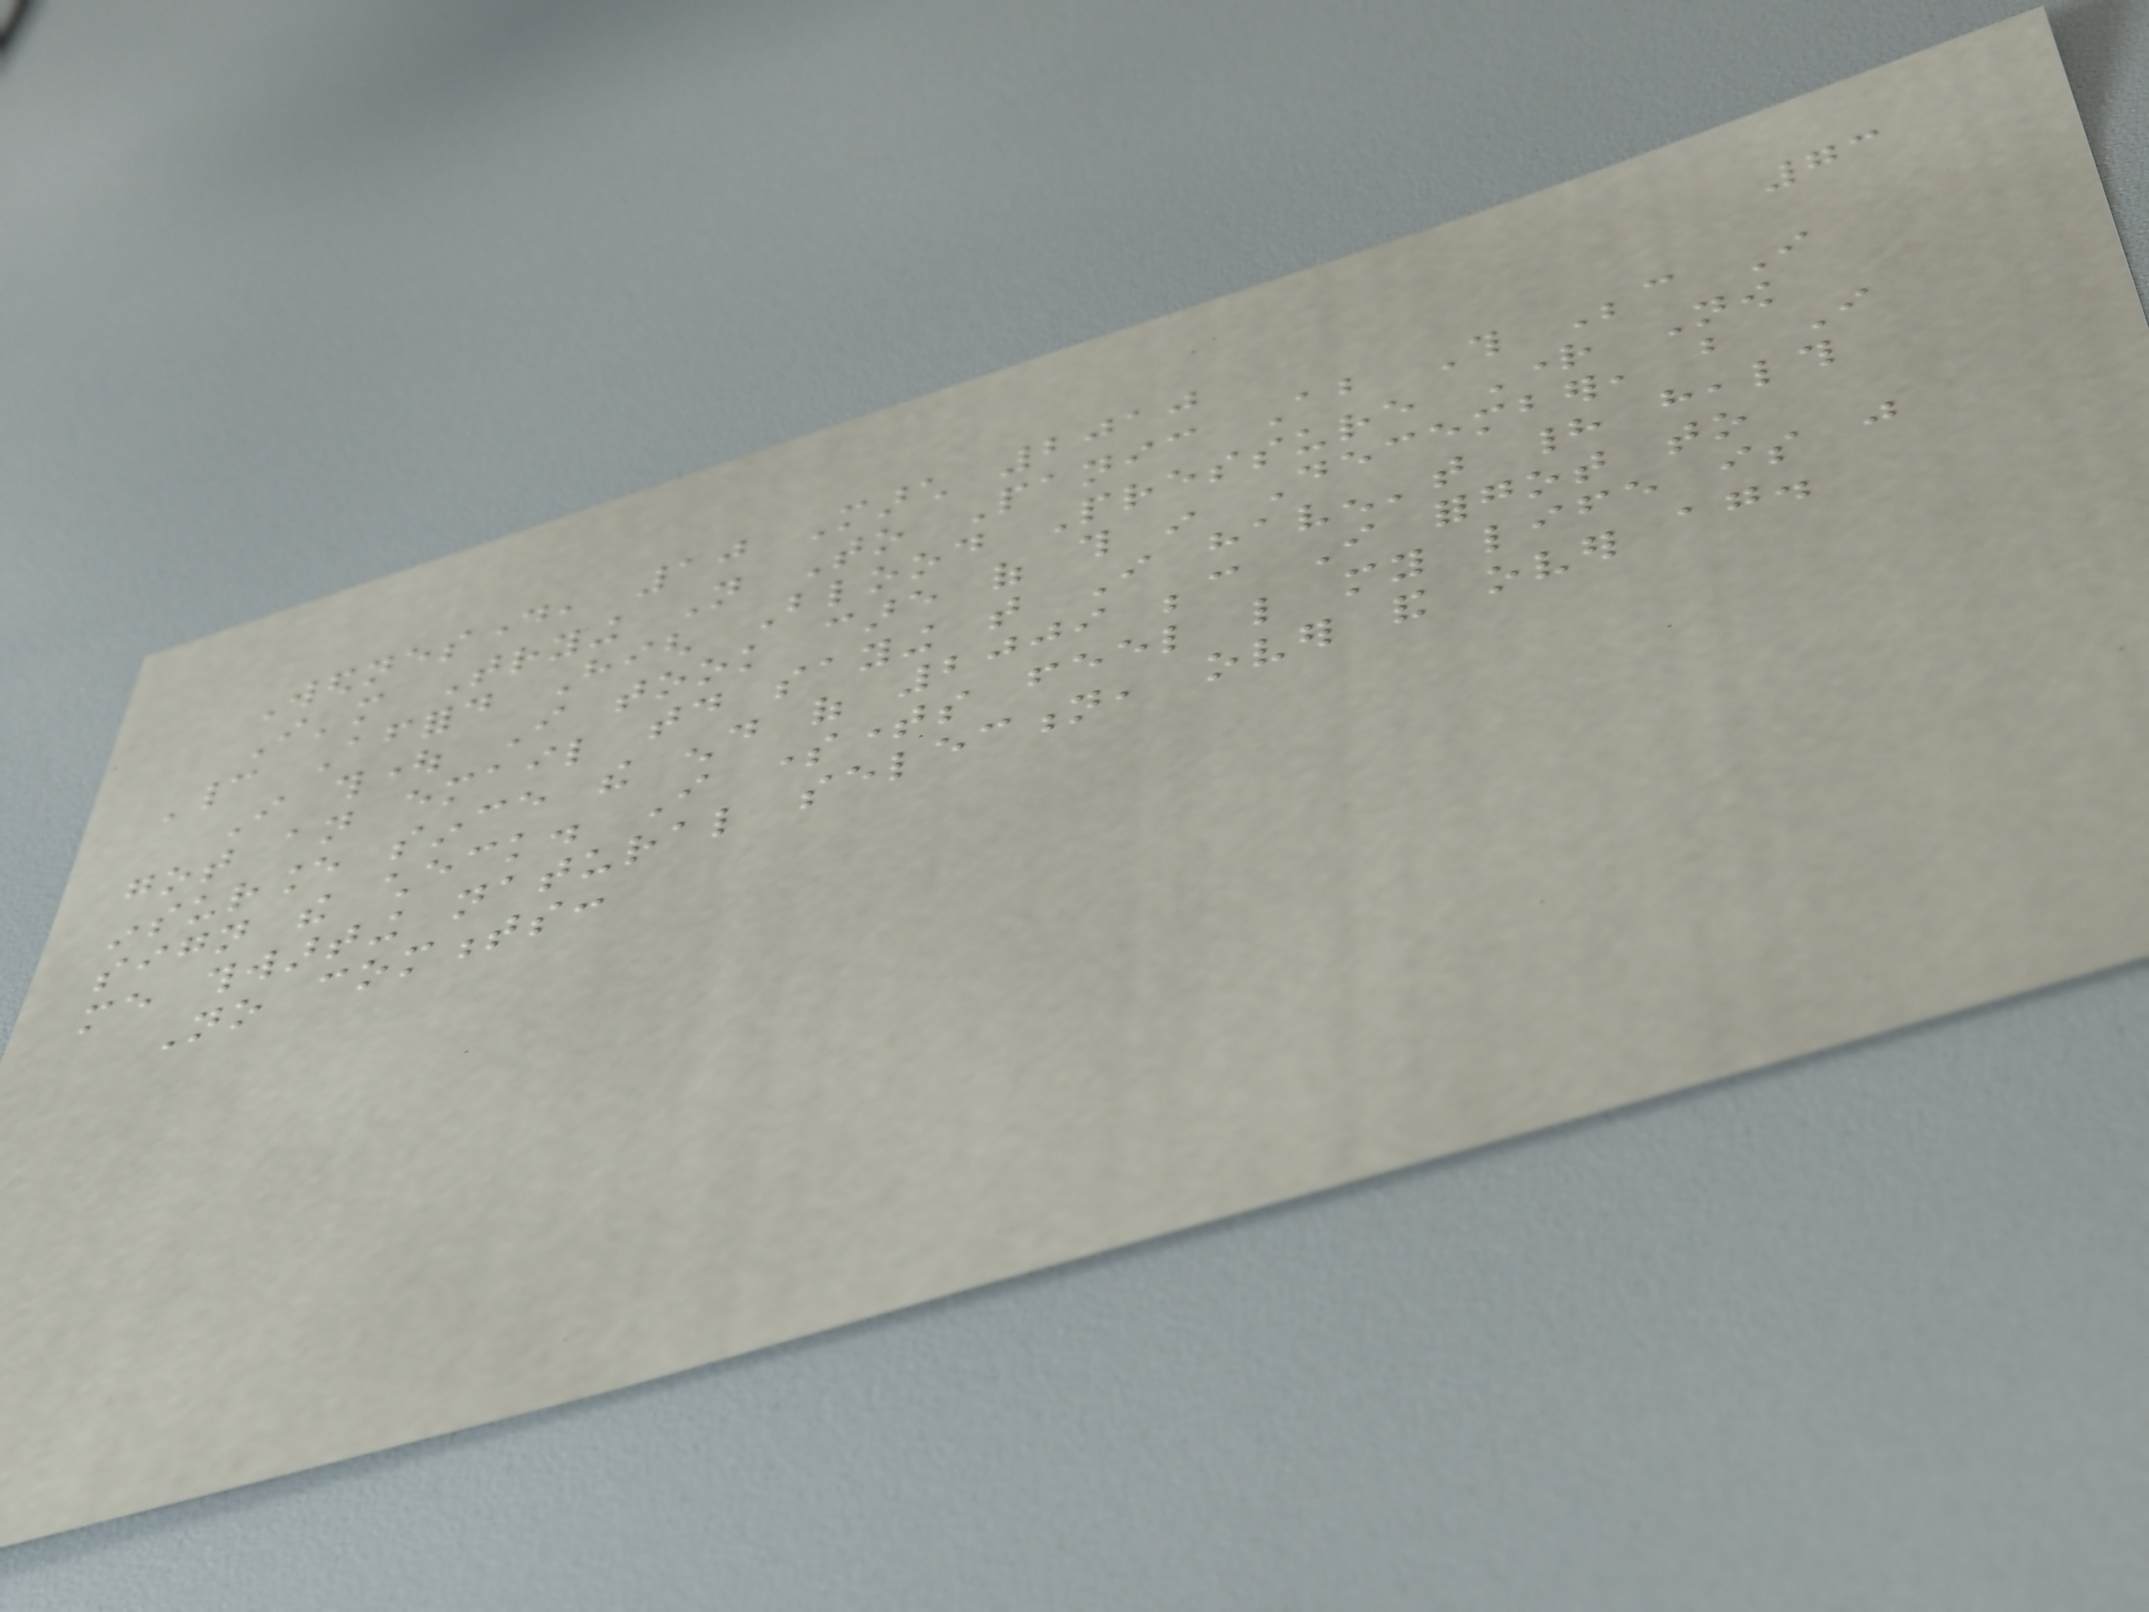73
Wednesday, 10 March 2010
I'm Trying Not To Panic About This Because I
Cannot Afford High Blood Pressure Right Now
I thought I took care of this in December, but I
got an email today saying that I haven't had health
insurance since the end of 2009 because I forgot to
sign the check. I sometimes feel like my life is just
me thwarting natural selection, over and over again.
No comments:
